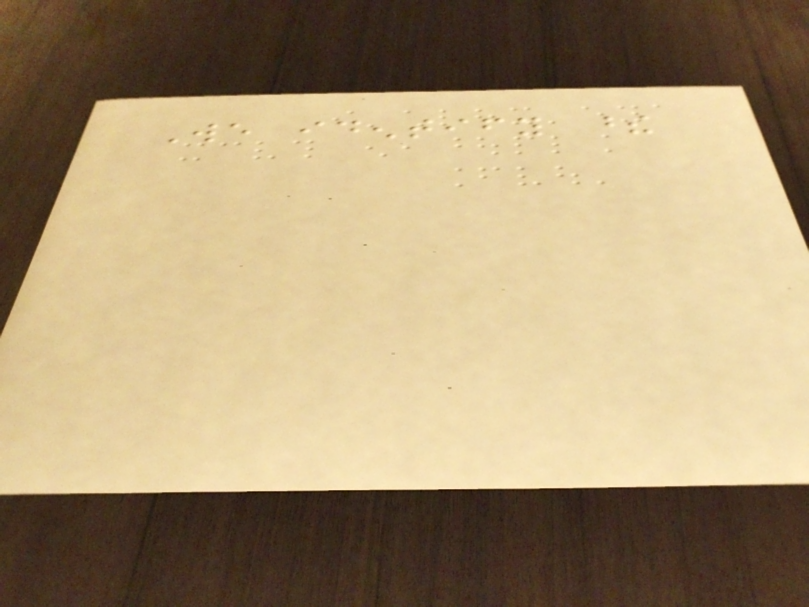We identify these
